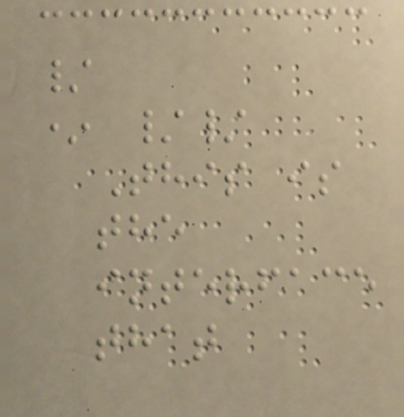/
* //
This is
the
interface
that
